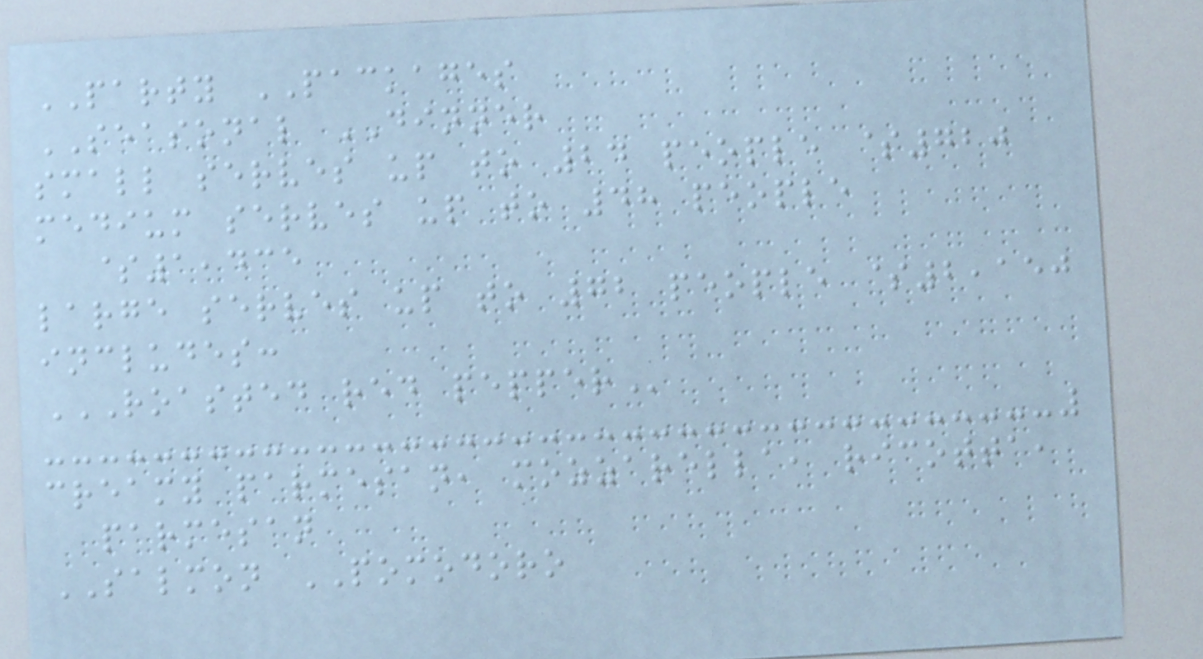PARTY PACKAGES
SEASONAL DINNER
small serves up to 24 people $720
medium serves up to 48 people
$1,435
large serves up to 72 people $2,150
includes:
ROASTED RED PEPPER
creamy parmesan, mozzarella, ricotta,
parmesan
SALMON POMODORO
